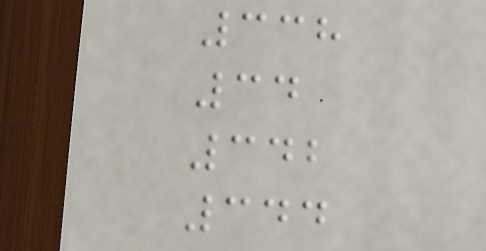338
34
342
344
